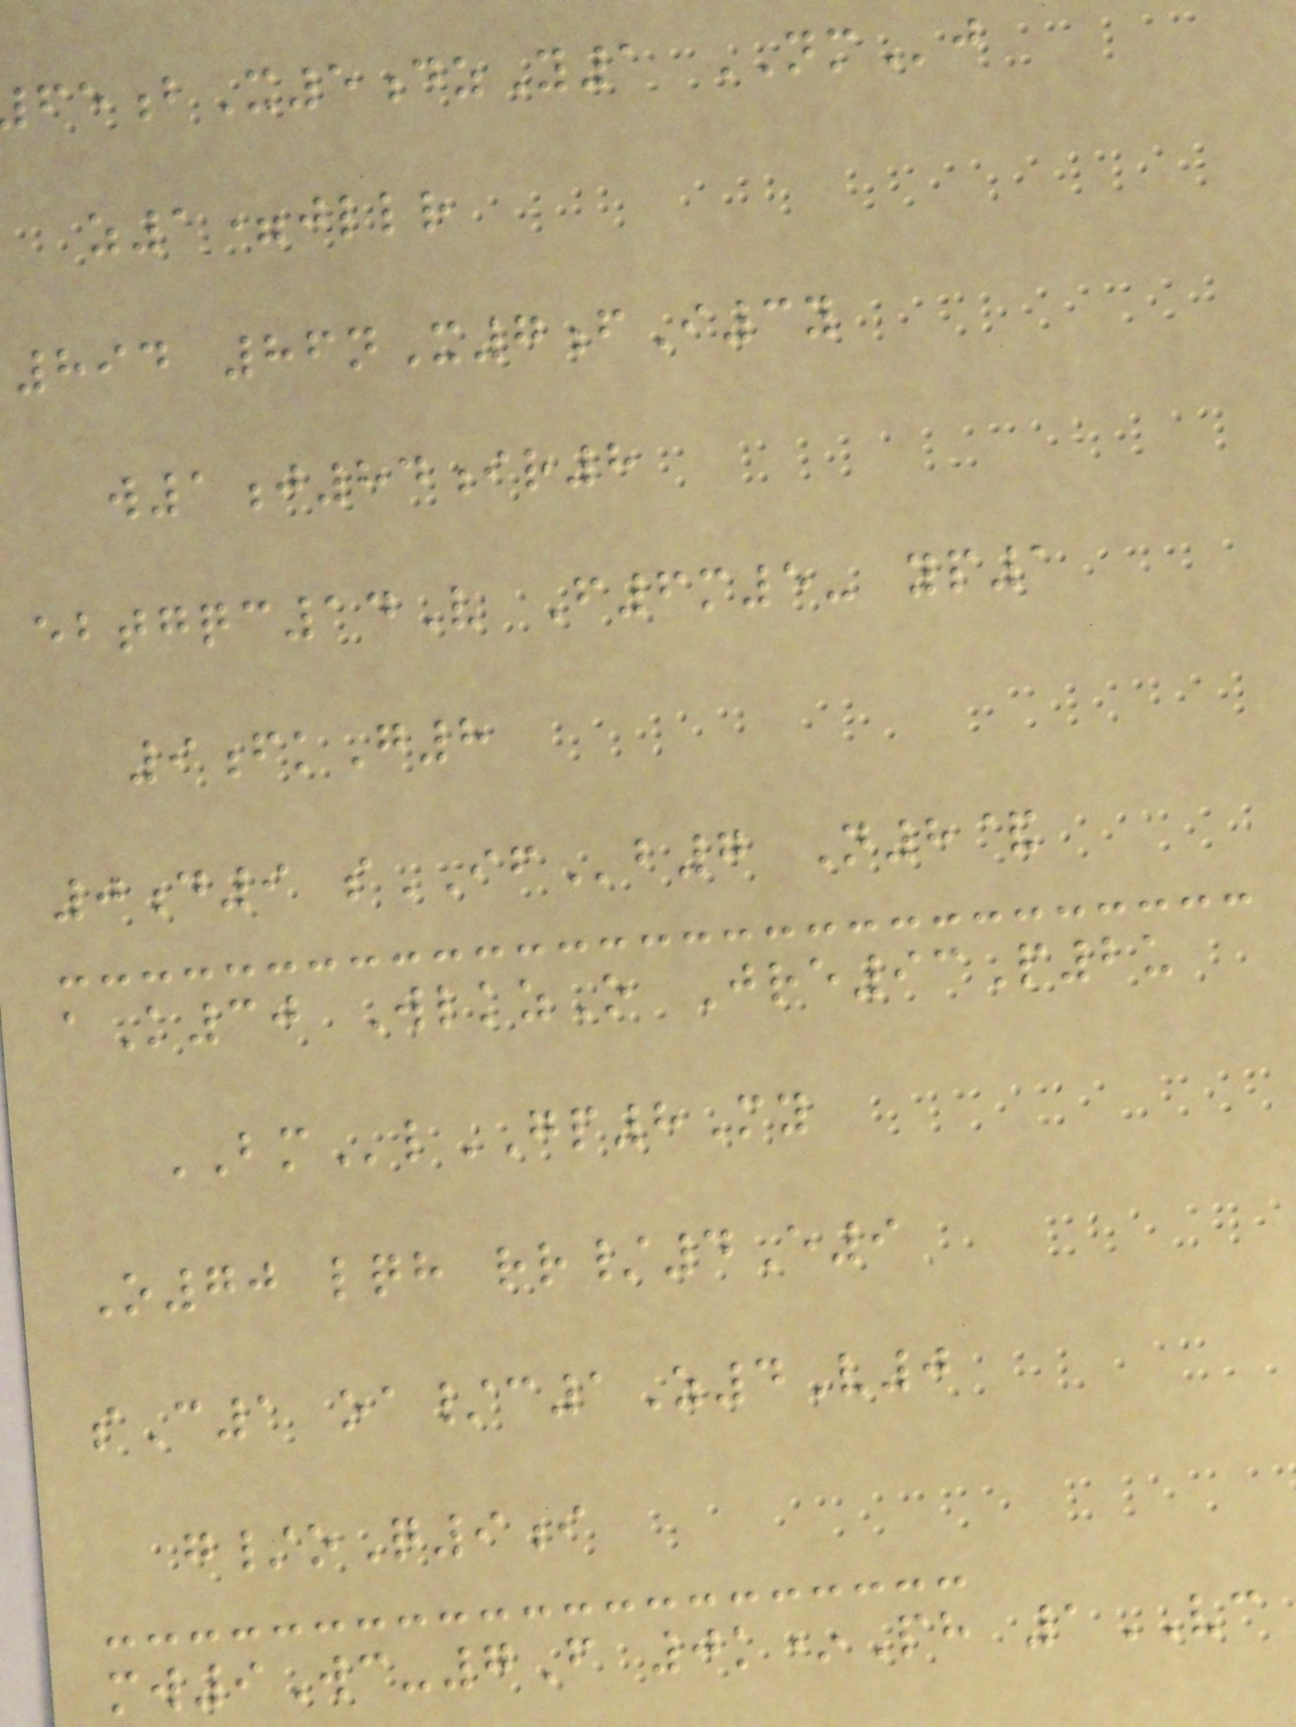bX5dzY1 NMj
z1=jllr
894 86nX7fI3y
w1j84ir8
ebtgqc14V F6m5- yp1
9fkG8
0d9 sIFb7 N8&
aK30 WlkzO Jre93P2u
BMlGP8My
O70 lqh rr/4E9
sC1 oa/c1Z4V0
g/oQ9i
mw9Wc-7F 0k*Ph 1VC
